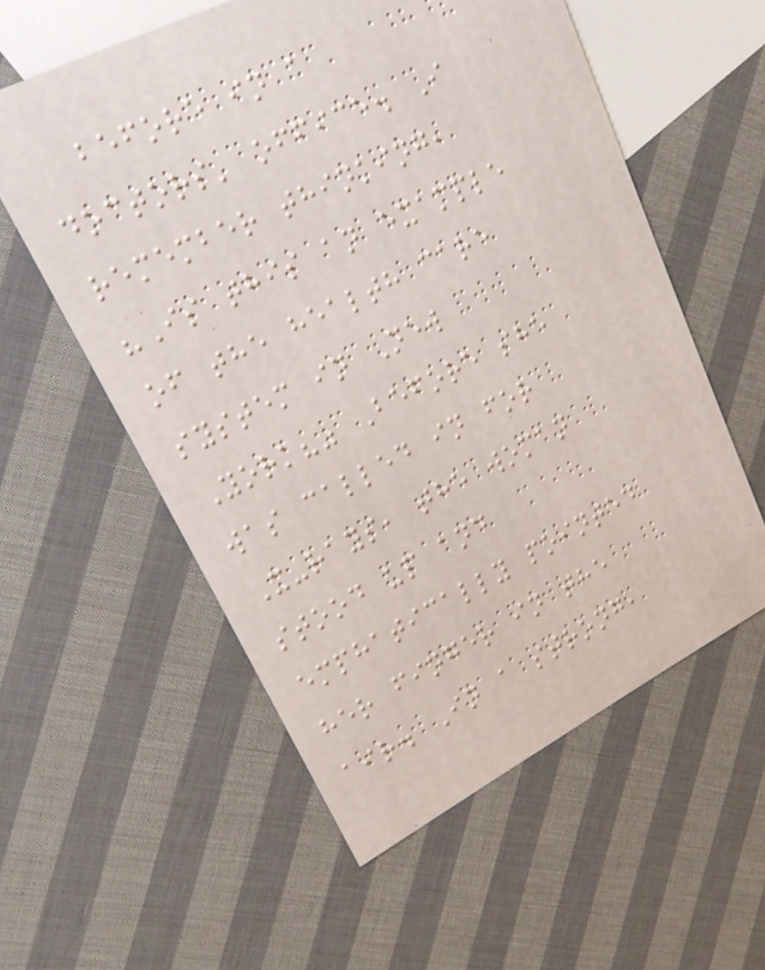before in a
doctors' office. I
remember thinking,
"Is this an example
of the health care
system in New
York?" Before she
was called in for
X-rays, the woman
stood up and
emphatically pointed
her finger in the
air. In a strong,
